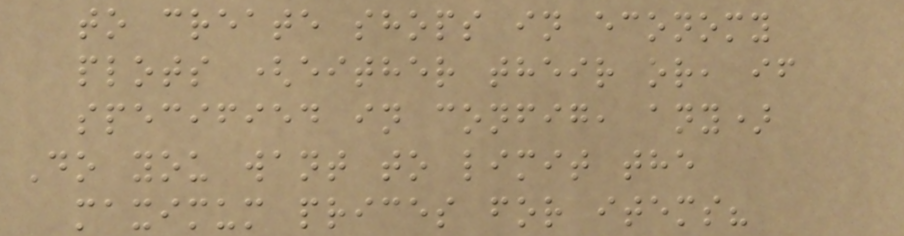to create shops in economy
plots (either their or, if
specified in config, any)
Do you want to limit the
maximum prices for items?
